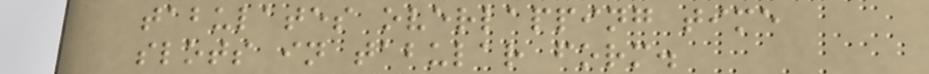tabulates overlapping time
slots in tabular form.
